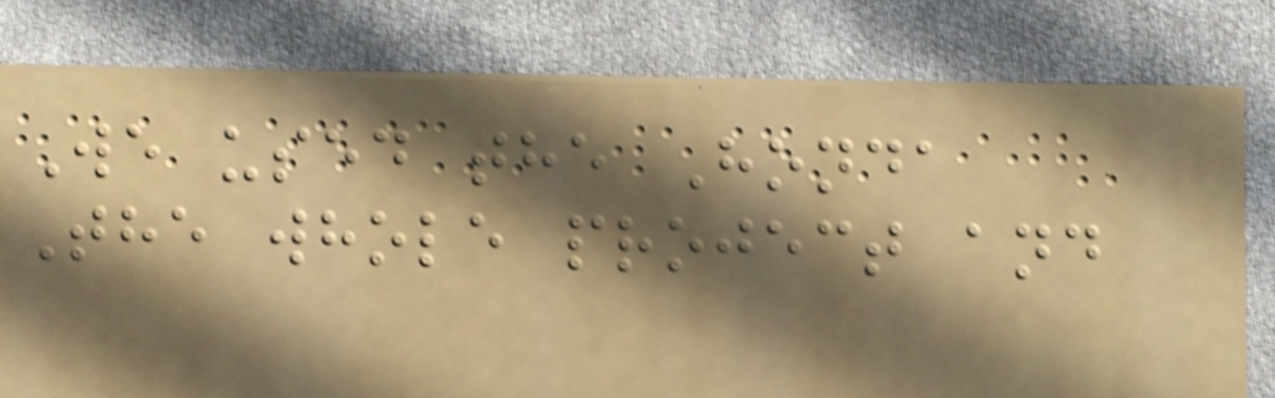We used the Honda
The whole project and
